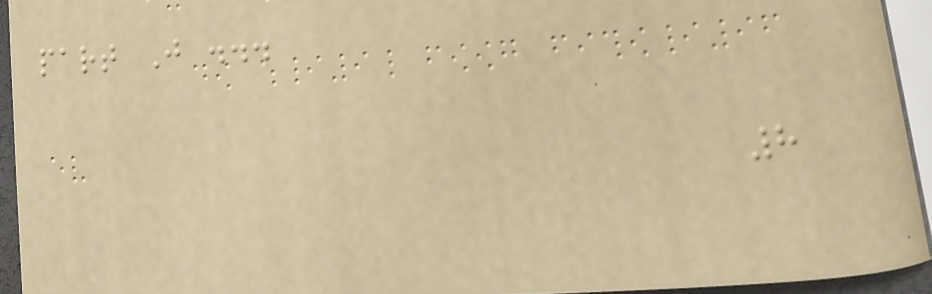part J ...
8
